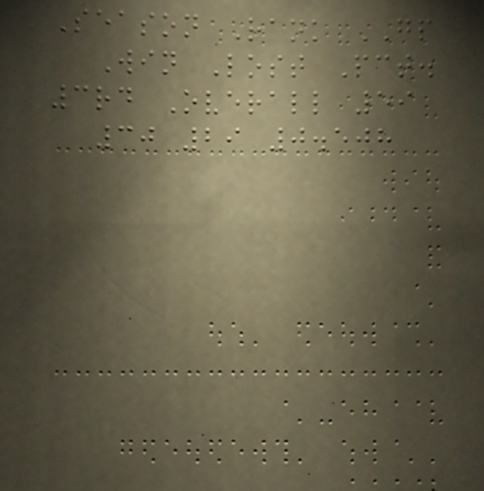Season Rank GP
Win Lost Pct.
3rd Overall 59
30 29 0.508
